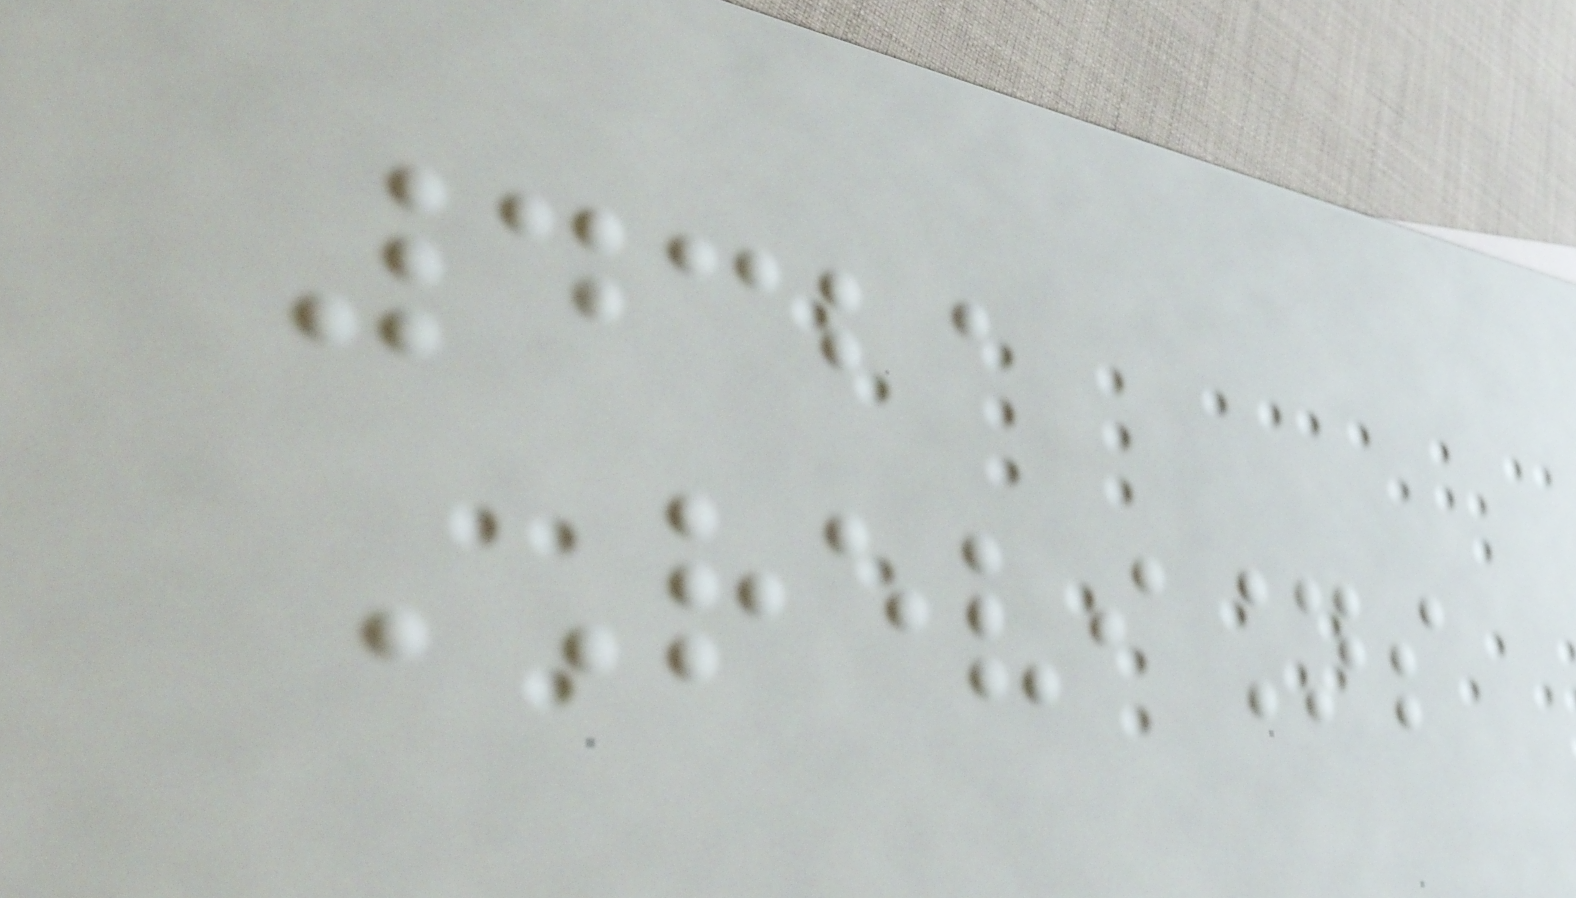4321
REVISIONS
